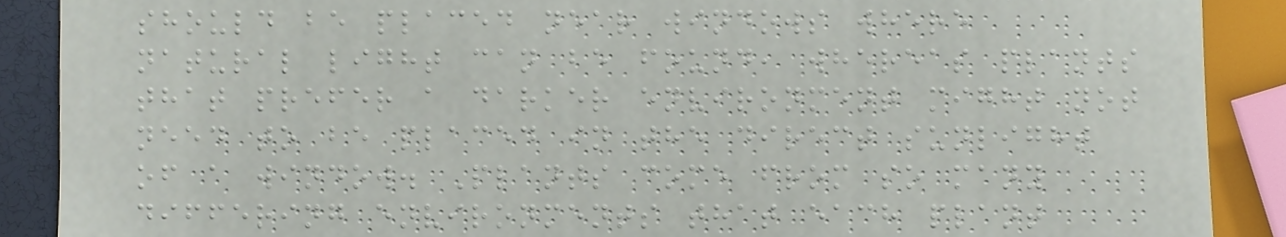should be placed near windows where
natural light can be found, whereas plants
that prefer a darker environment might not
need to be placed in the direct sunlight
of a window. Plants come from so many
differing environments that each plant
